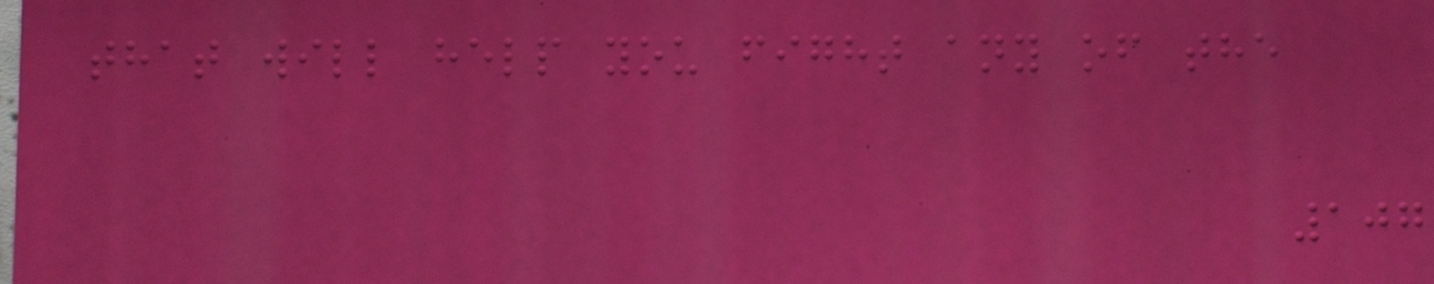that will help you fight any of the
107
